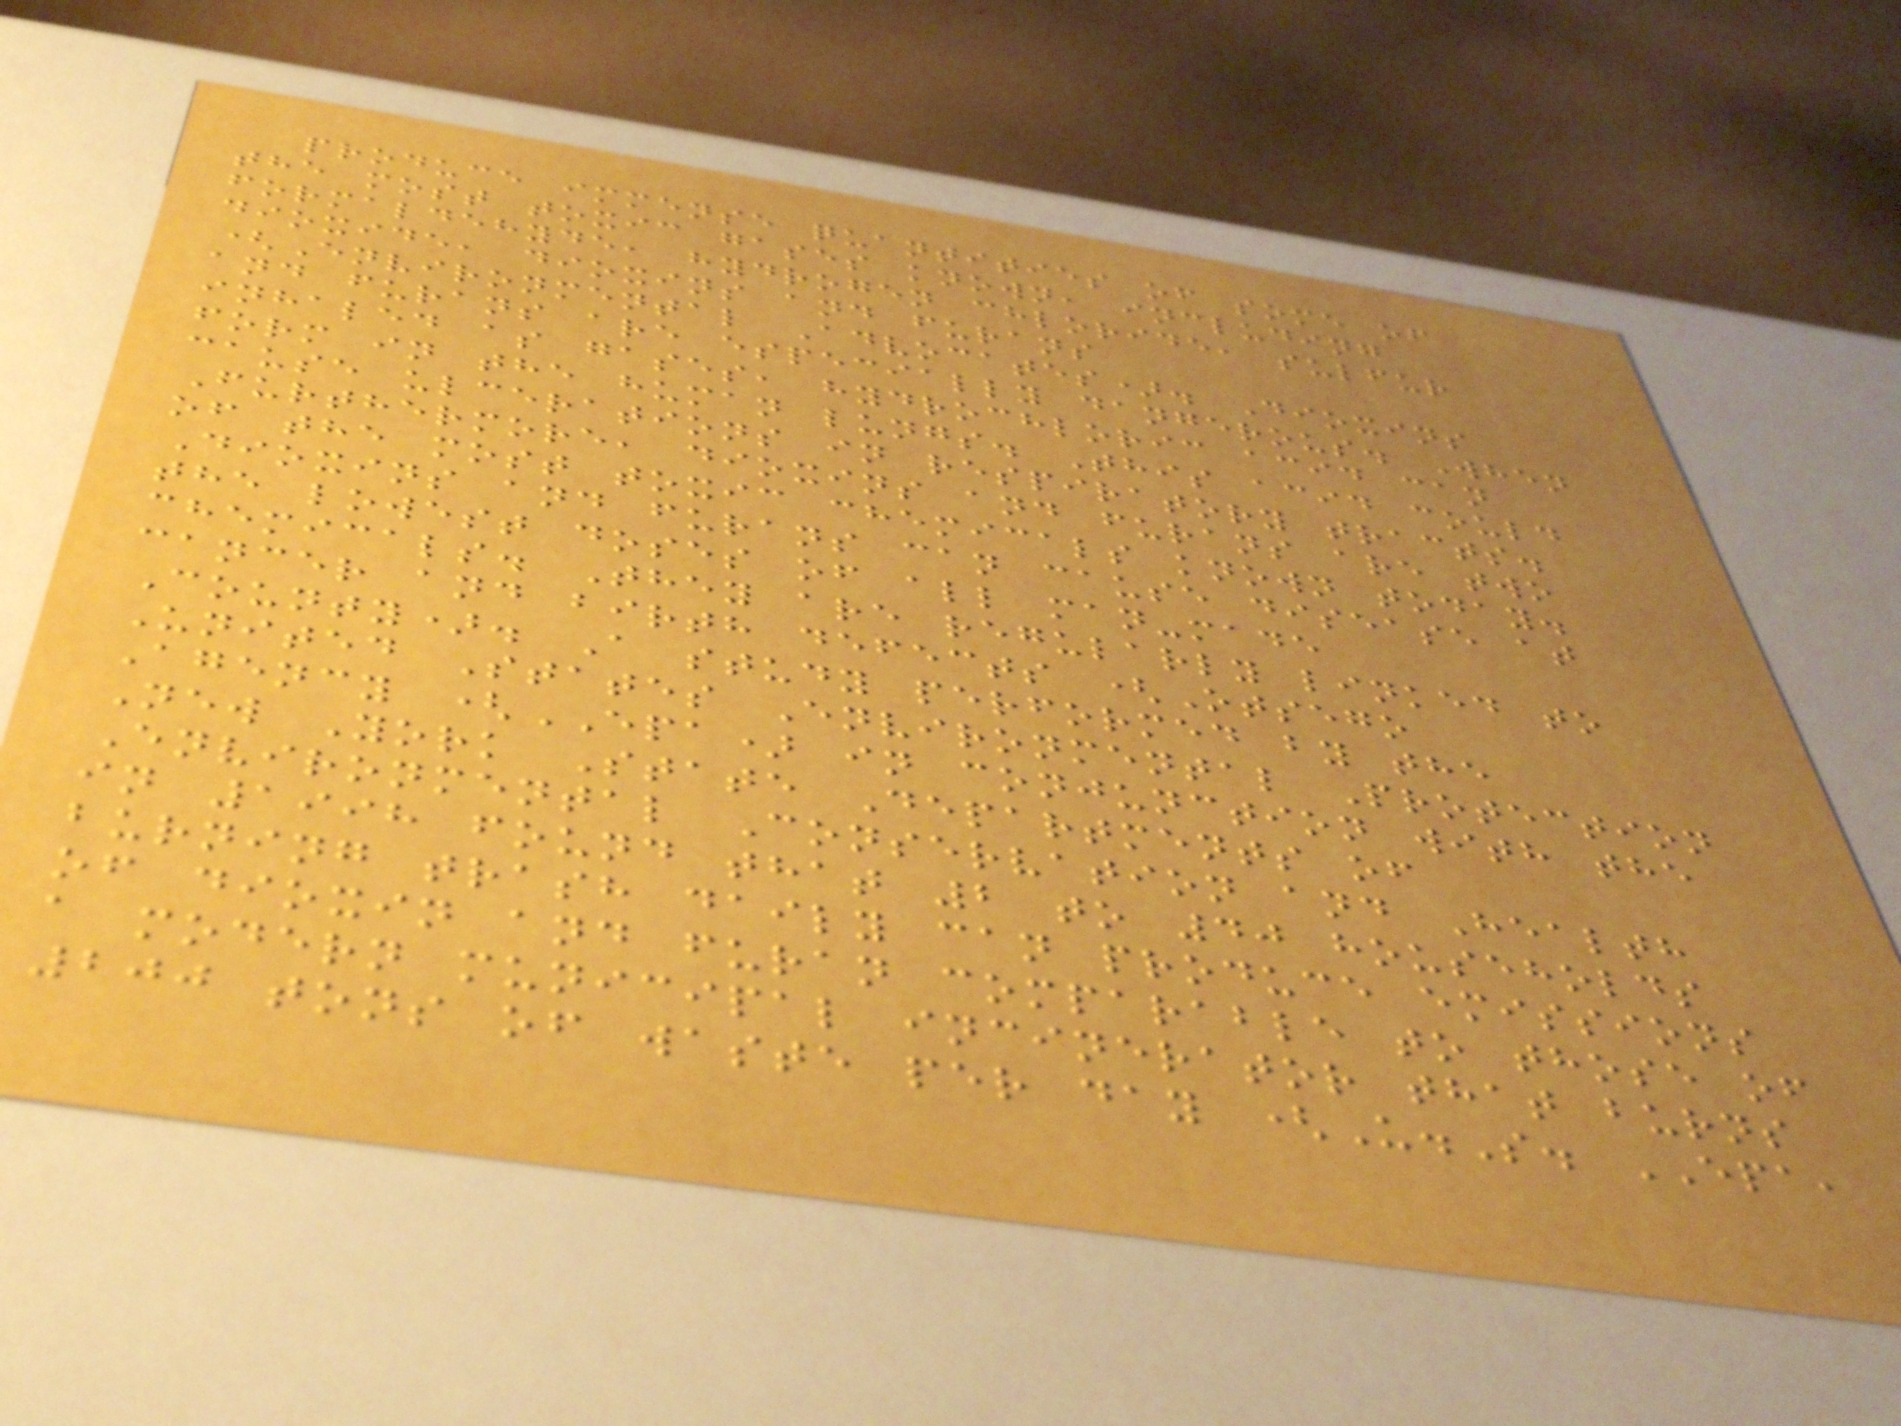produce immense quantities of some of
the most toxic gases known, including
formaldehyde, hydrogen chloride, sulfur
dioxide, dioxins and furans
(Environmental Advocates). Dioxins
and furans are especially dangerous. When
inhaled as gases, hydrochloric acid can
form in the human lungs. This acid could
cause ulcerations in respiratory tracts.
Furthermore, dioxins and furans are two
of the most toxic chemicals known today.
Dioxins and furans can cause disease at
the lowest doses of all man-made
chemicals. They are regularly linked to
cancer and birth defects (Otsego
County). A study performed by the
United States Environmental Protection
Agency (EPA) in conjunction with the
New York State Departments of
Environmental Conservation and Health
in 1998 found that 2 to 40 households
burning trash daily can produce emissions
of dioxin and furan comparable to those of
a modern municipal incinerator that burns
200 tons of waste per day (U.S. EPA,
